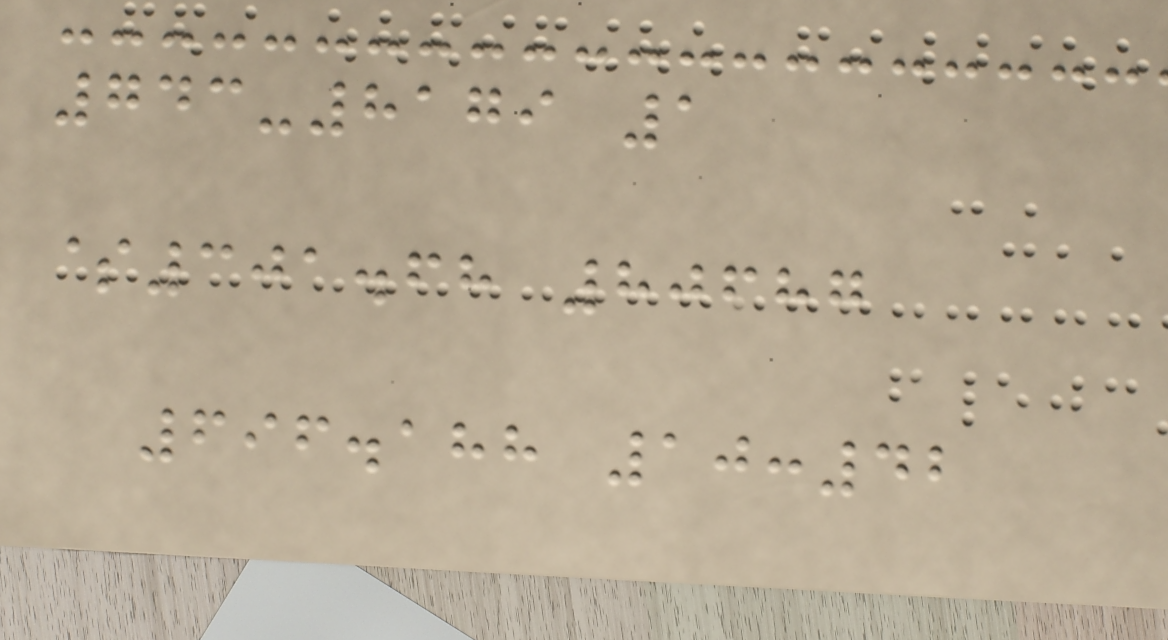743-8179 1
$301.68 80687
696.188 10:42
